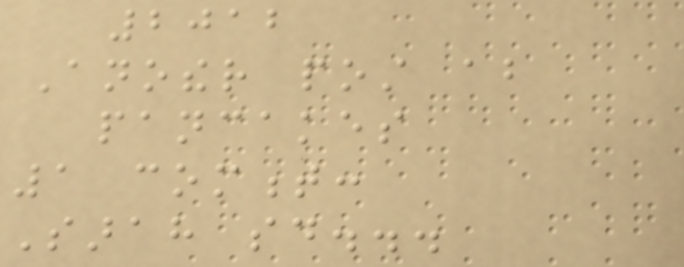2012
Another post about
pancakes
1 comment:
Sarah said...
